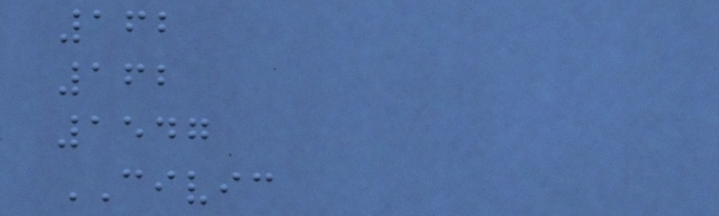162
162
1547
CIVIC
